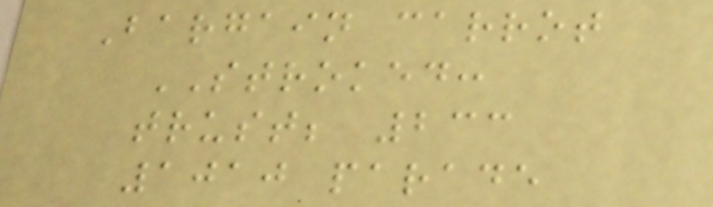Bargain carrot
STROKED:
trust; 233
1010 parade
